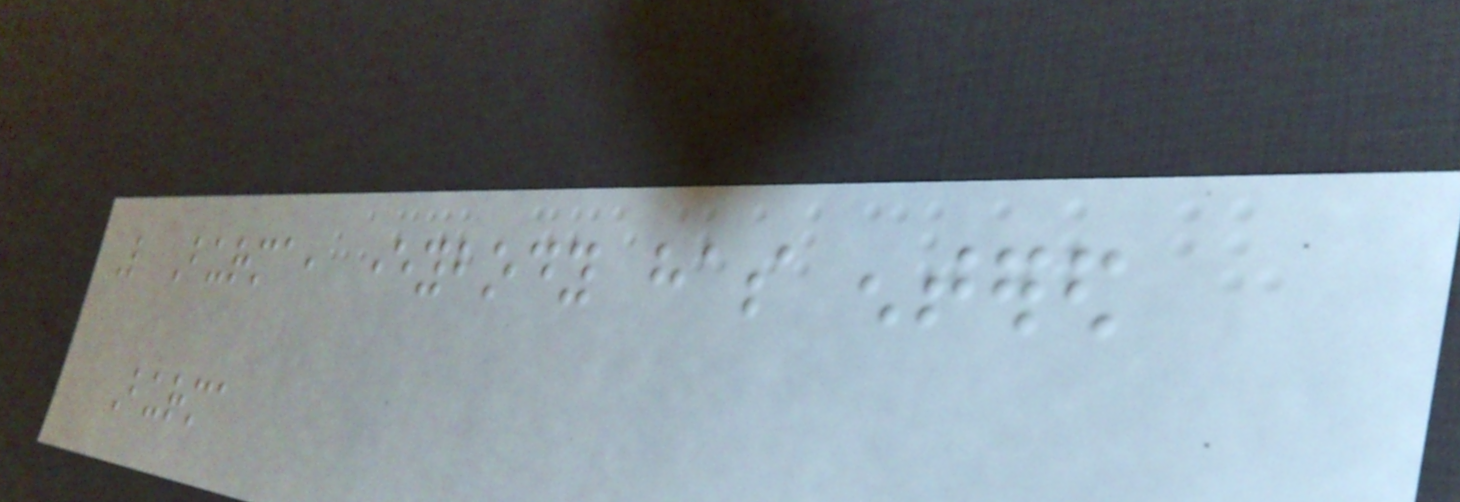Like Burma, everybody has entered
Burma
